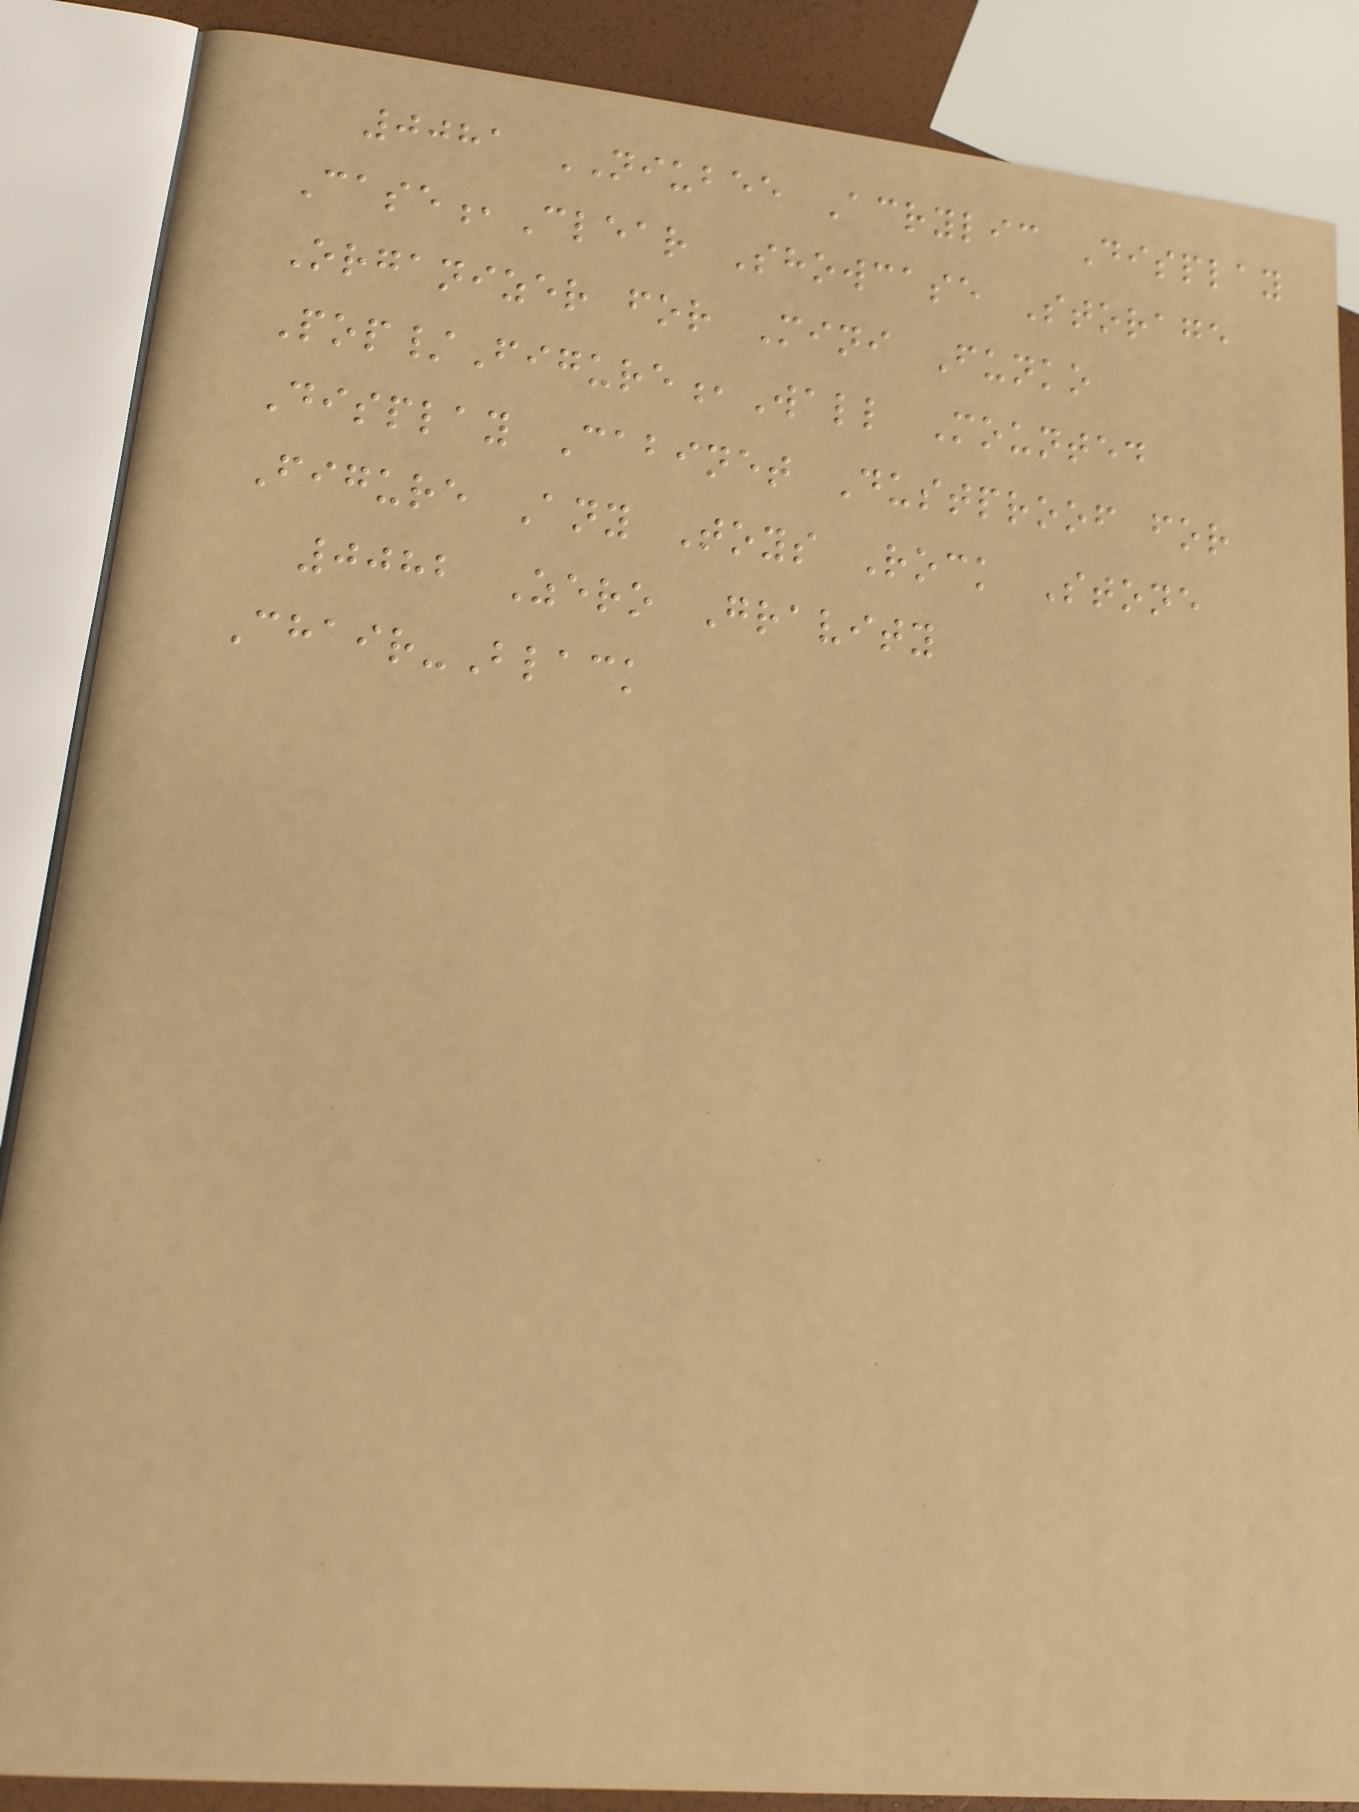0081 NIUBEE Acrylic Display
Case,Clear Showcase Storage
Organizer for Mini Funko
Pop/Figure,Wall Mounted
Display Cabinet Dustproof for
Figure Any Toys Rock Stone
0082 Zero Gravity
Chair-Black
